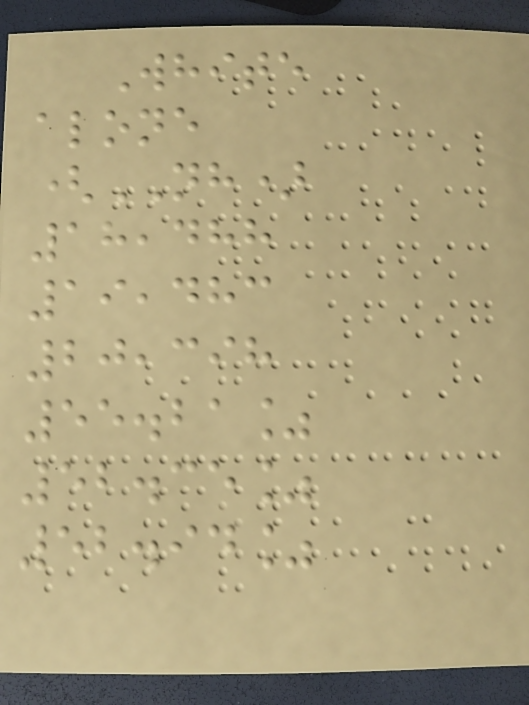White
alone
(NH)
18,488
19,483
20,398
55.21%
52.35%
52.94%
